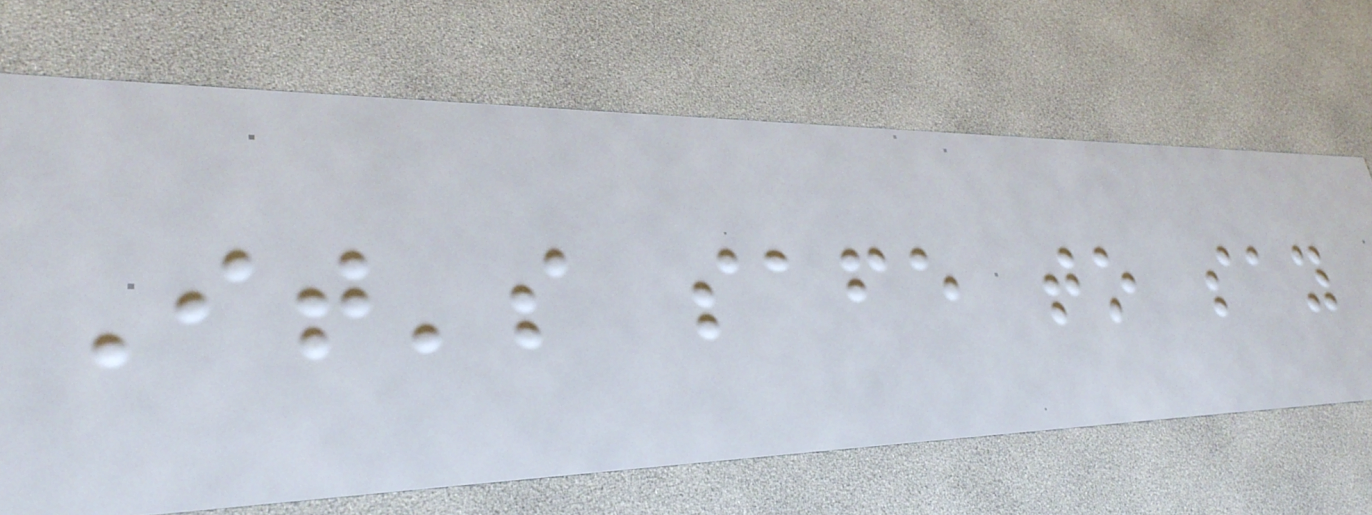It's safe to say
